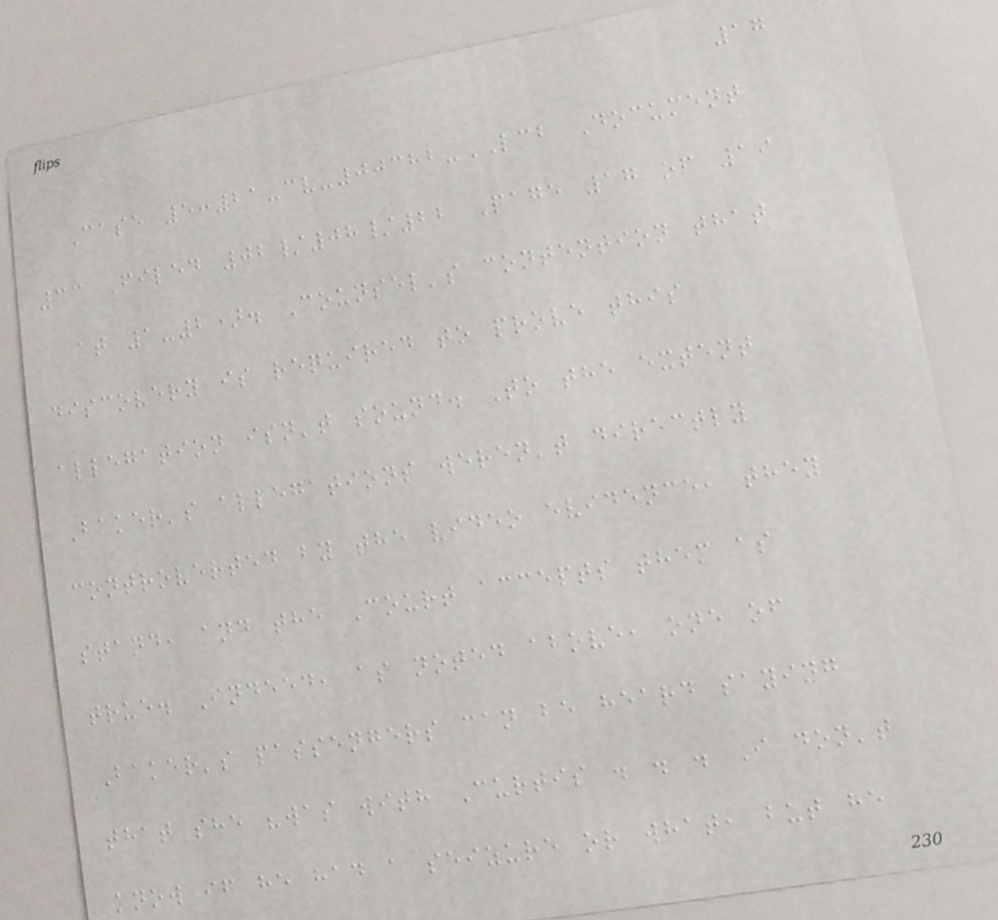17
Case 5:21-cv-00382-LCB Document
33 Filed 02/08/22 Page 17 of 19
at 1-2). Counsel's contention that
discovery is required to prove this
allegation isn't sound. To the extent
Baker's allegations weren't directly
controverted by the video evidence, they
stand, and the Court accepts them as
true. Indeed, as noted above, one of
Baker's passengers can be heard saying
that she "was with Curtis . . . I don't
know if he had a seizure or what, but he
